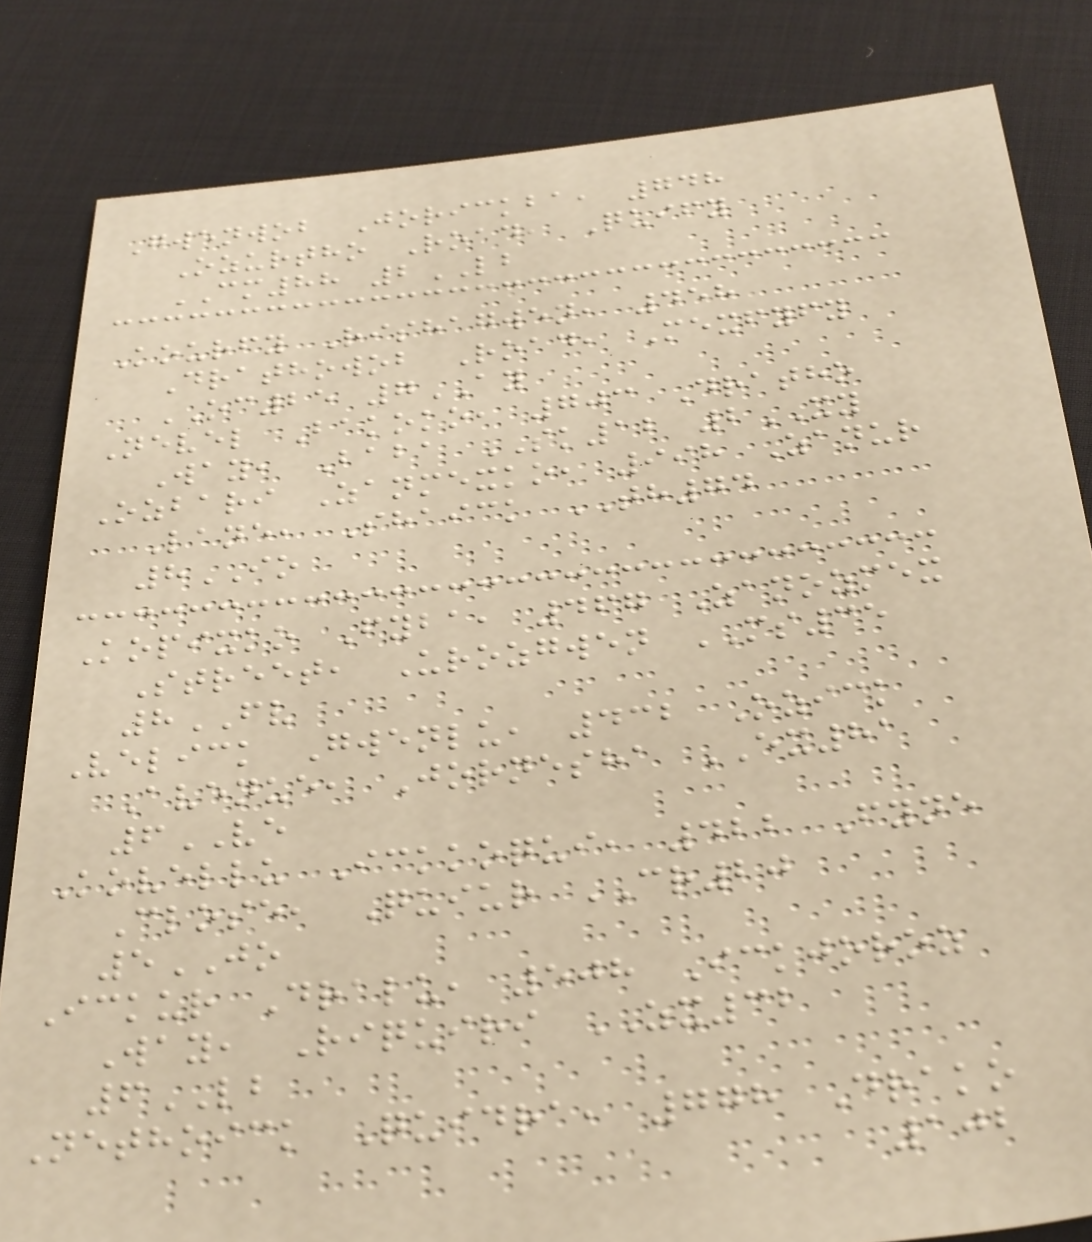Gwenwob Jorickba, 748
Ozurtho Road, Quify
CM88 2LB
Kourfy Rishagwen, 458
Drathowob Road, Mexfyfy
OC25 7AY
Nevel Bakoko, 703 Dratho
Way, Baba SK12 2XY
Ozbari Zanmexko, 998 Zanur
Lane, Shaick TH74
8IO
Kopixko Fyba, 467 Zanozmex
Street, Urozgwen MS35
8FV
Velick Gwenlu, 432 Ozick
Avenue, Jornesha EX81
6VE
Kovellu Ickkoqui, 422 Fyne
Close, Quiur CR20
5JO
Ickur Dralu, 508 Ickjoroz
Way, Riquiri ZX32
6LB
Nethoick Quidra, 778 Drako
102
